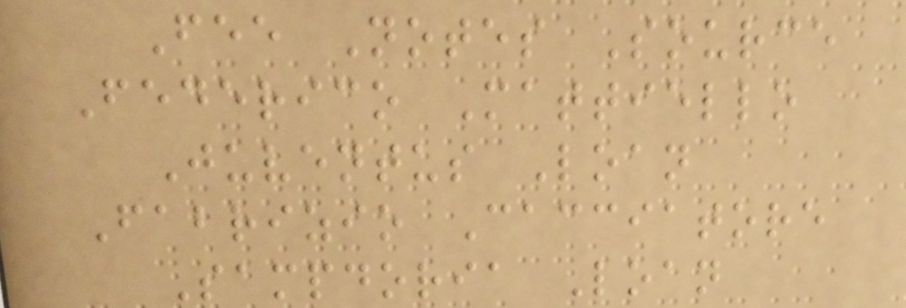Fee Notes Source
Federico Mattiello
Juventus Loan
Fabrizio Cacciatore
Sampdoria Loan
